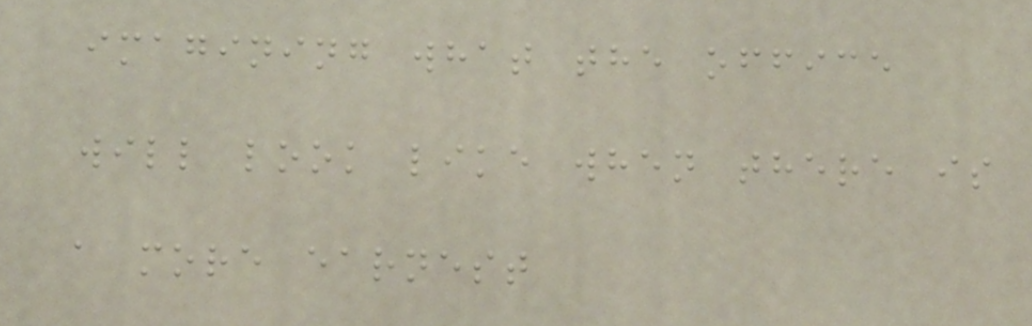imagining what the office
will look like when there is
a more earnest
